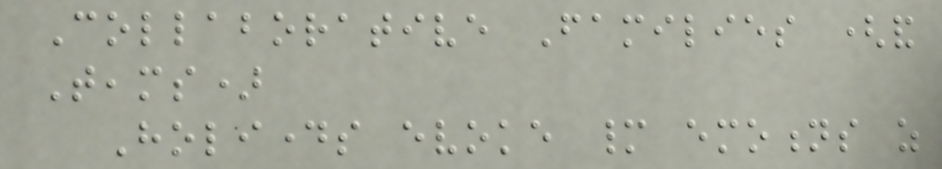Collaborative Families (and
Teams)
Holidays evoke many emotions as
